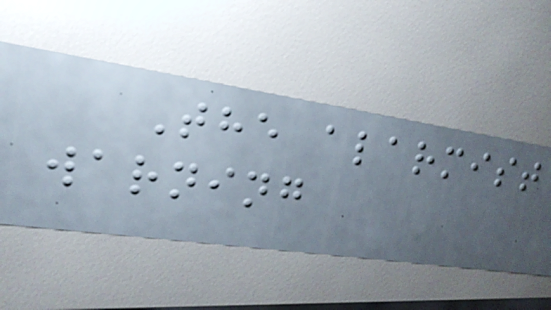The alarmist
warning
